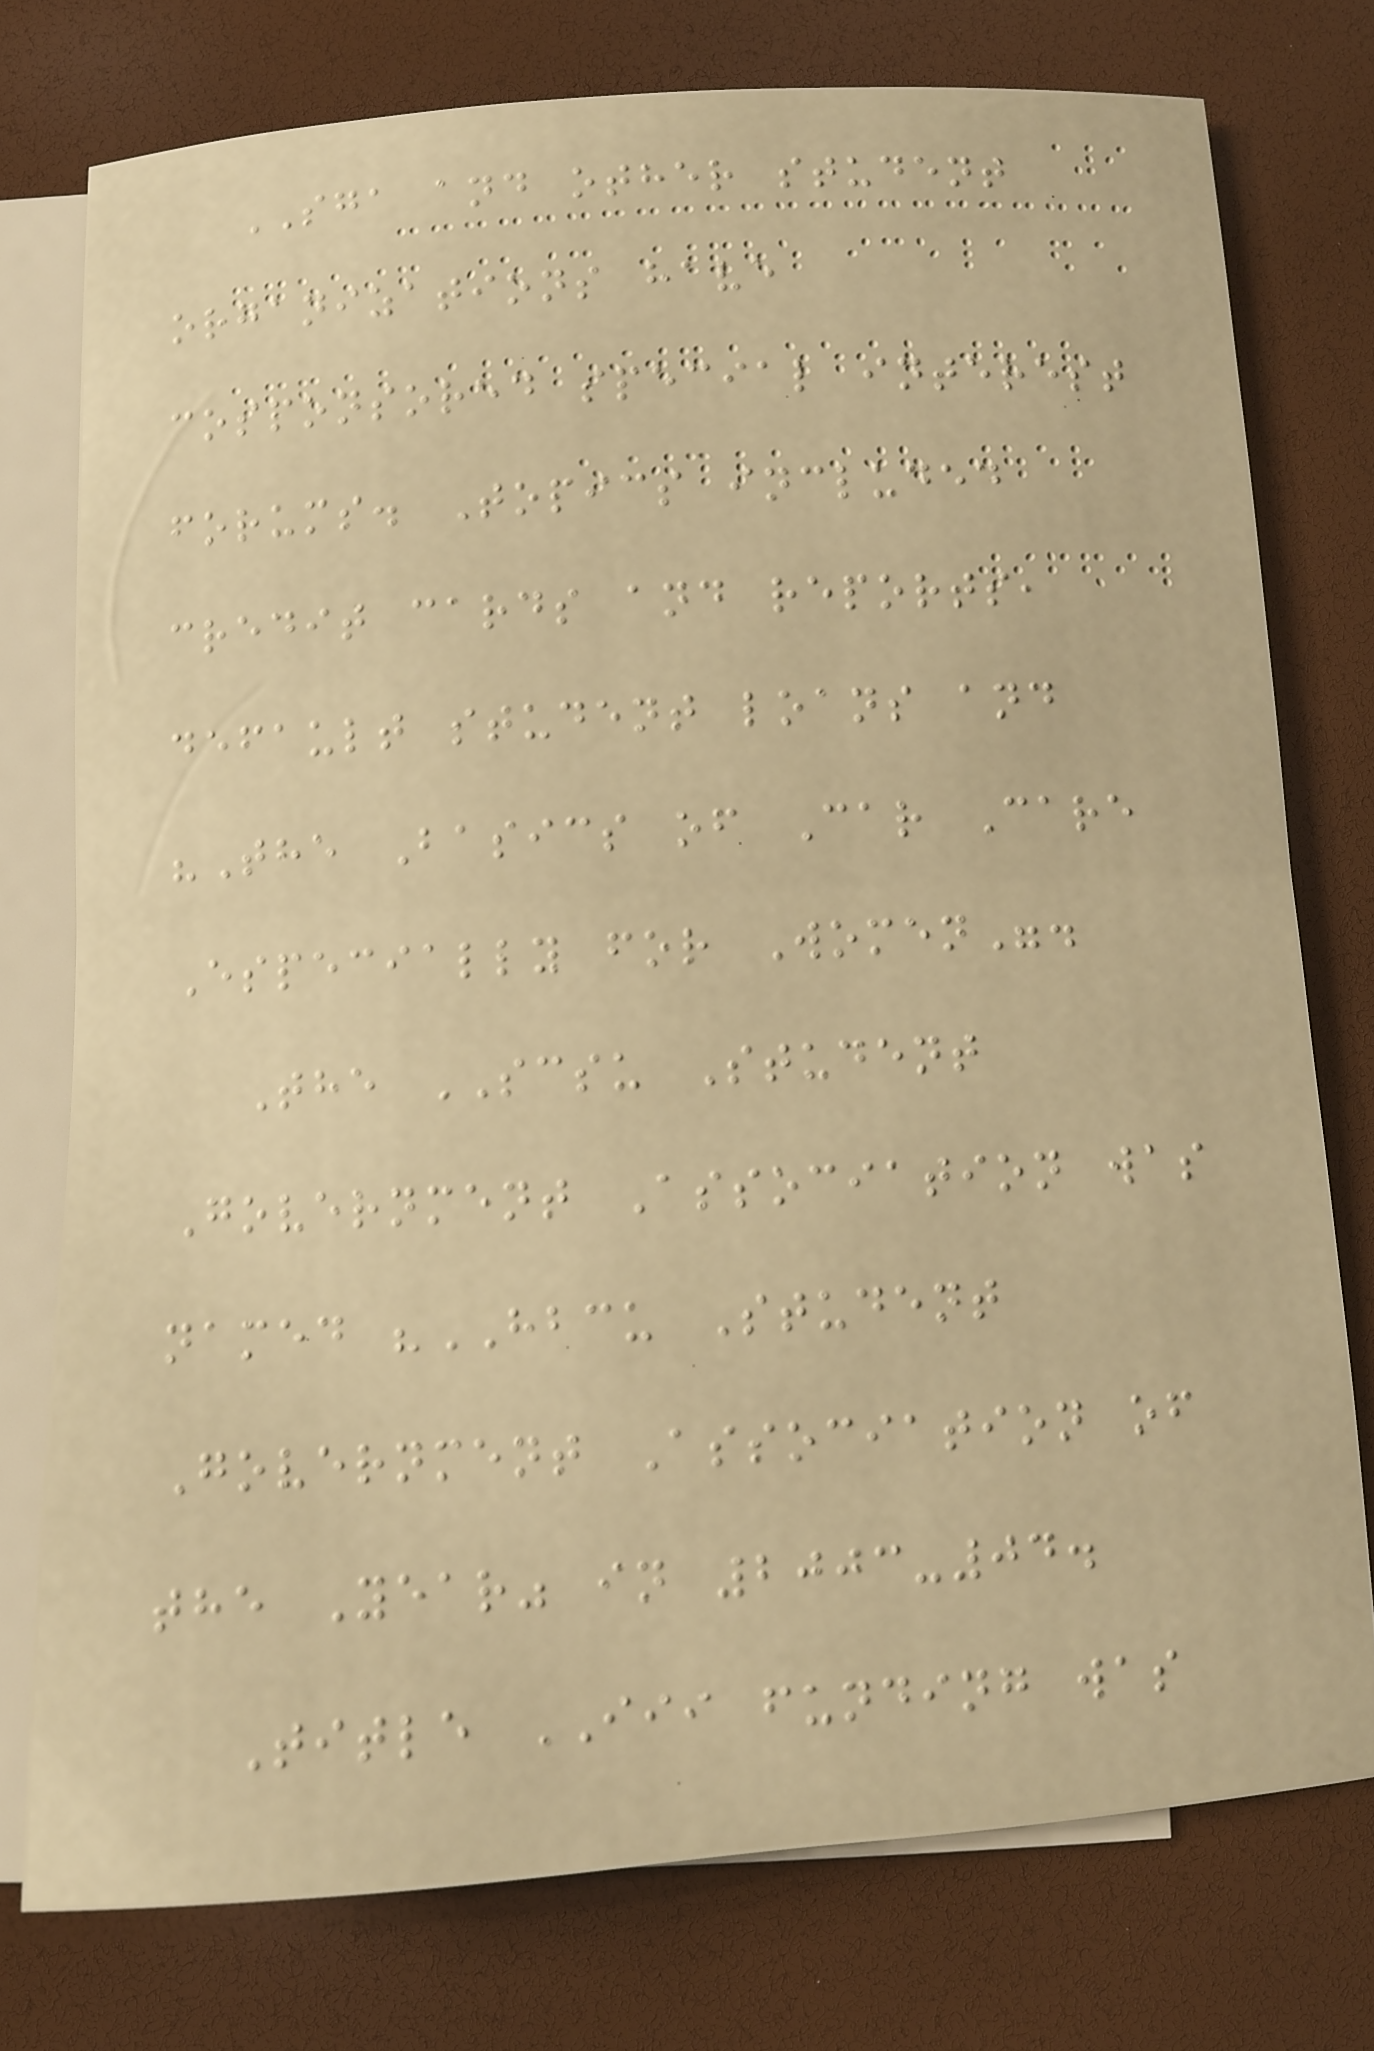SGA and other student
organizations have
cosponsored special interest
forums. Topics included
credit cards and reports,
default student loans and
"The Basics of Car Care
Especially for Women".
The SCSU Student
Government Association was
named "HBCU Student
Government Association of
the Year" in 2003-04.
Title III funding was
